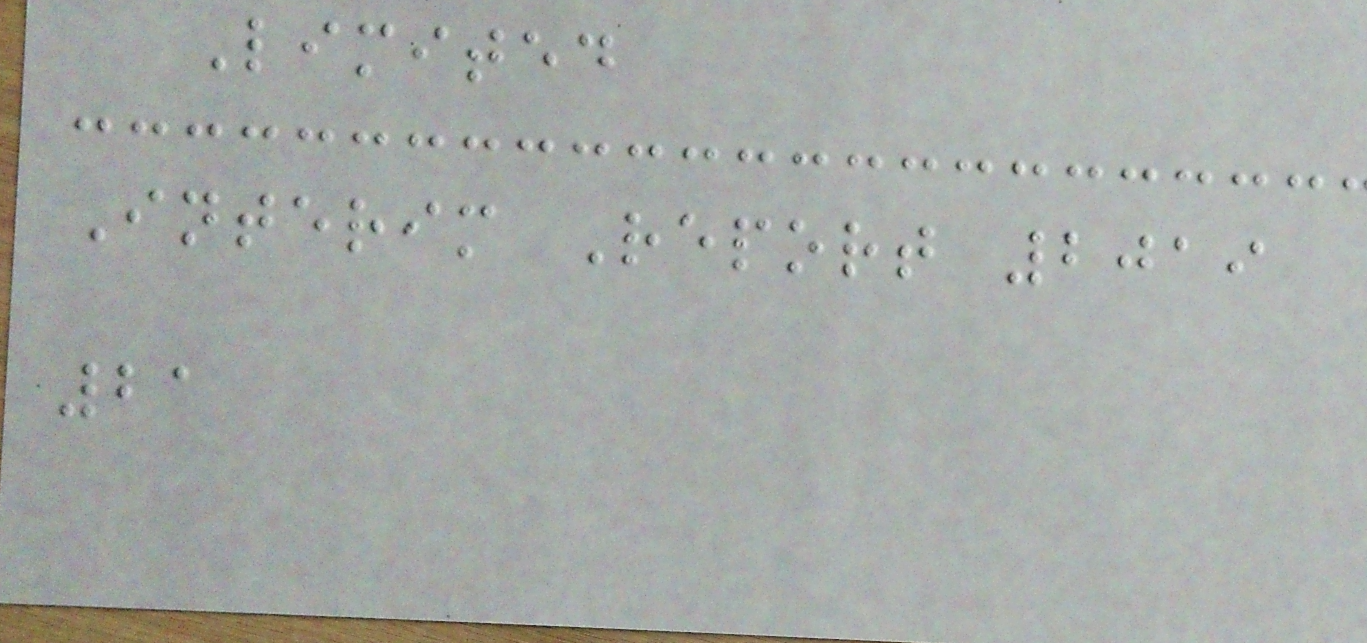Limited
Interim Report 2019
21
